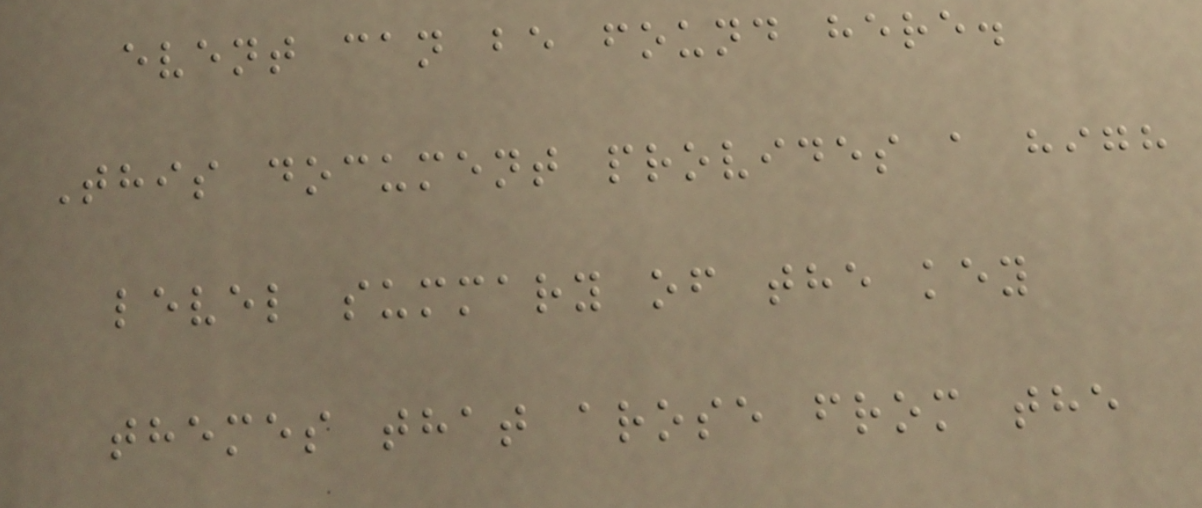event can be found here.
This document provides a high
level summary of the key
themes that arose from the
